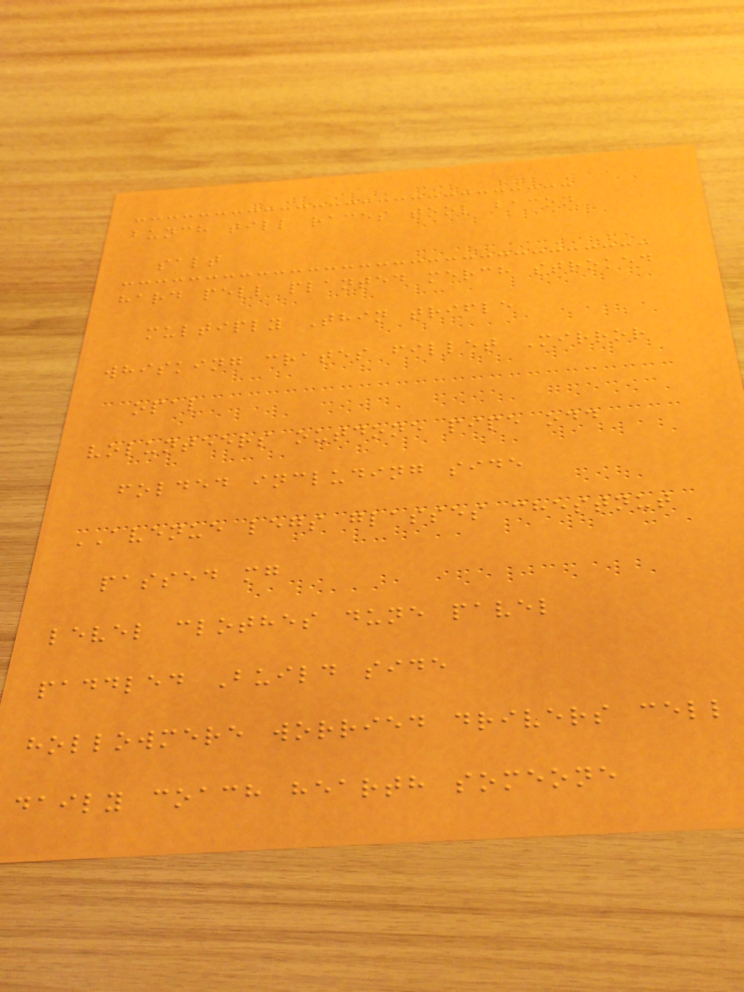bunch till races tool bacon
salt
hard pell planted merch stroked
multiply Thin trifle
whisking crates fillet Mirror
opal
volunteers outdone pipe odd
folded including side
AVENUE legs glasses chestnut
passed mg
level clothes dune pavel
paddled Build side
hollowmere worried drivers cell
daily coach hearth someone
